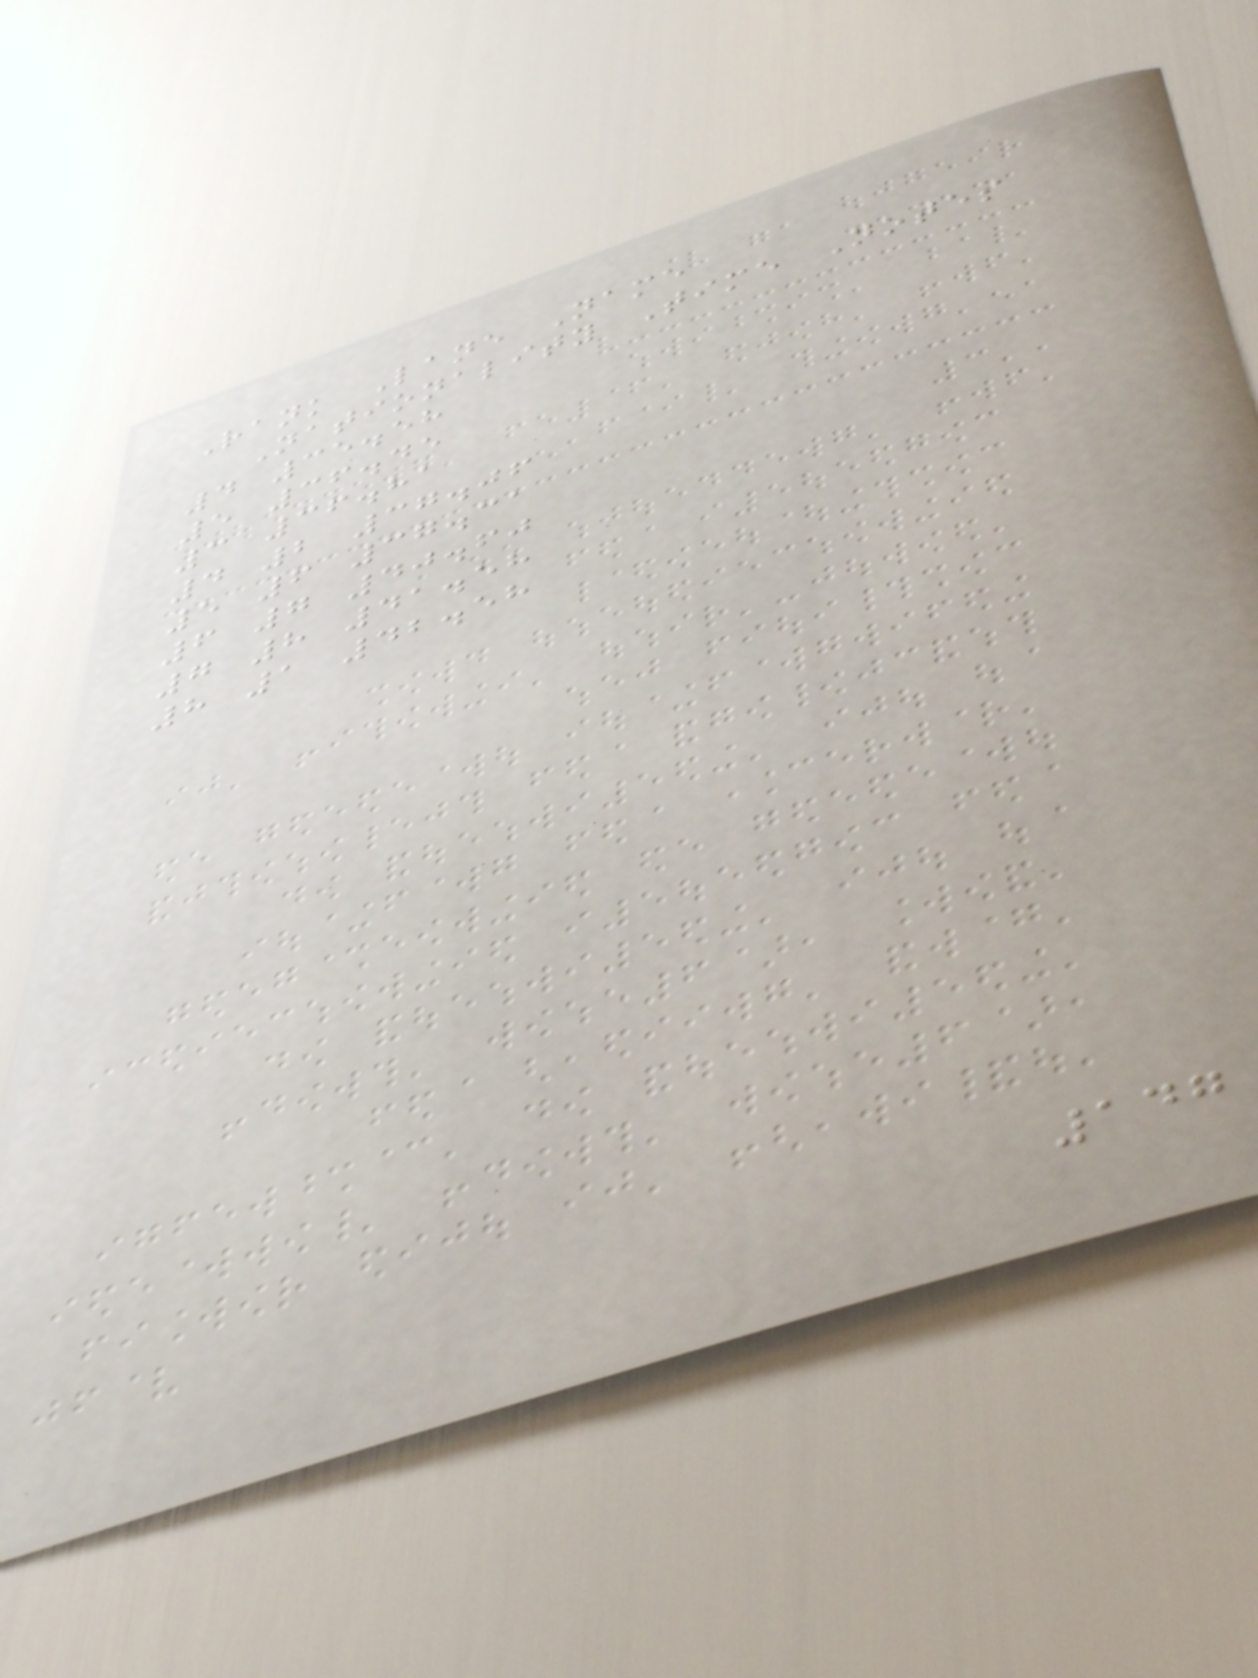Rank Lane Name
Nationality Time Notes
4 35.58
5 36.45
3 36.81
4 2 37.06
5 6 37.31
6 7 40.60
7 8 41.58
8 1 42.58
147
